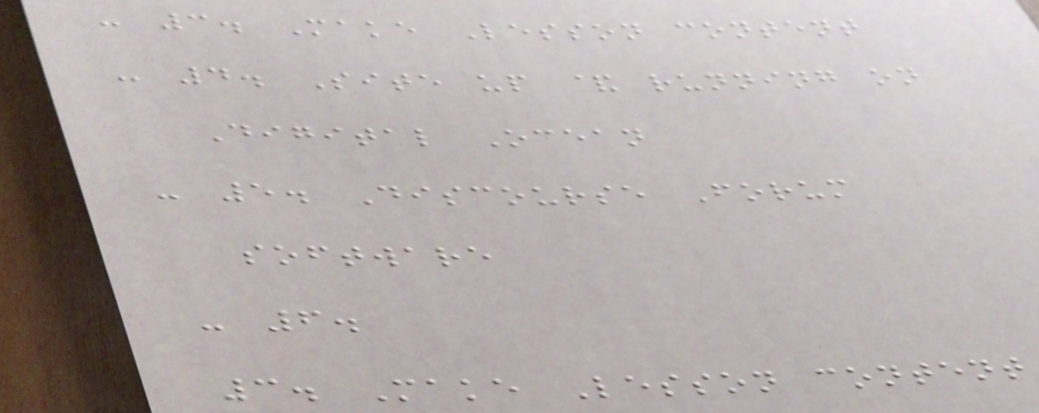- 3. Make Lesson content
- 4. Site up & running on
Digital Ocean
- 5. Discourse Forum
software
- 6.
3. Make Lesson content
